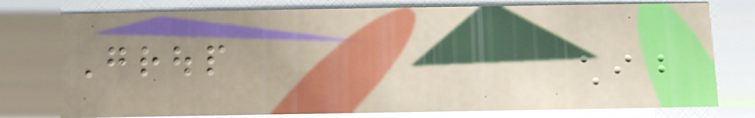Group
